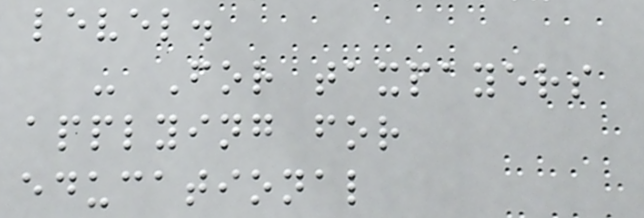level.
- For taxpayers
applying for
educational
